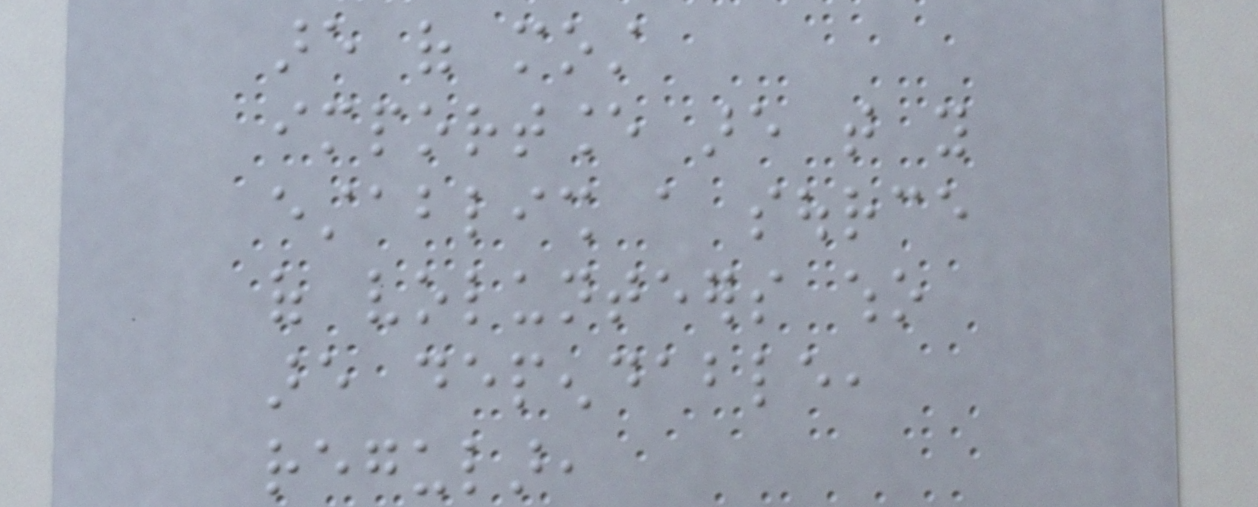are of most
importance are that you
establish a source
of volunteers who
are dependable,
regular,
